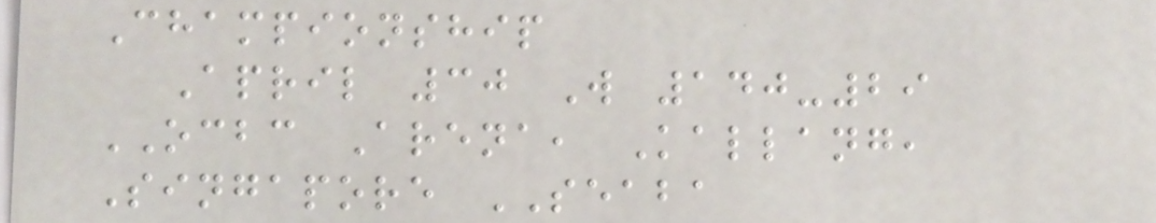Championship
April 30 W 140-29
OCBC Arena, Kallang,
Singapore SEABA
